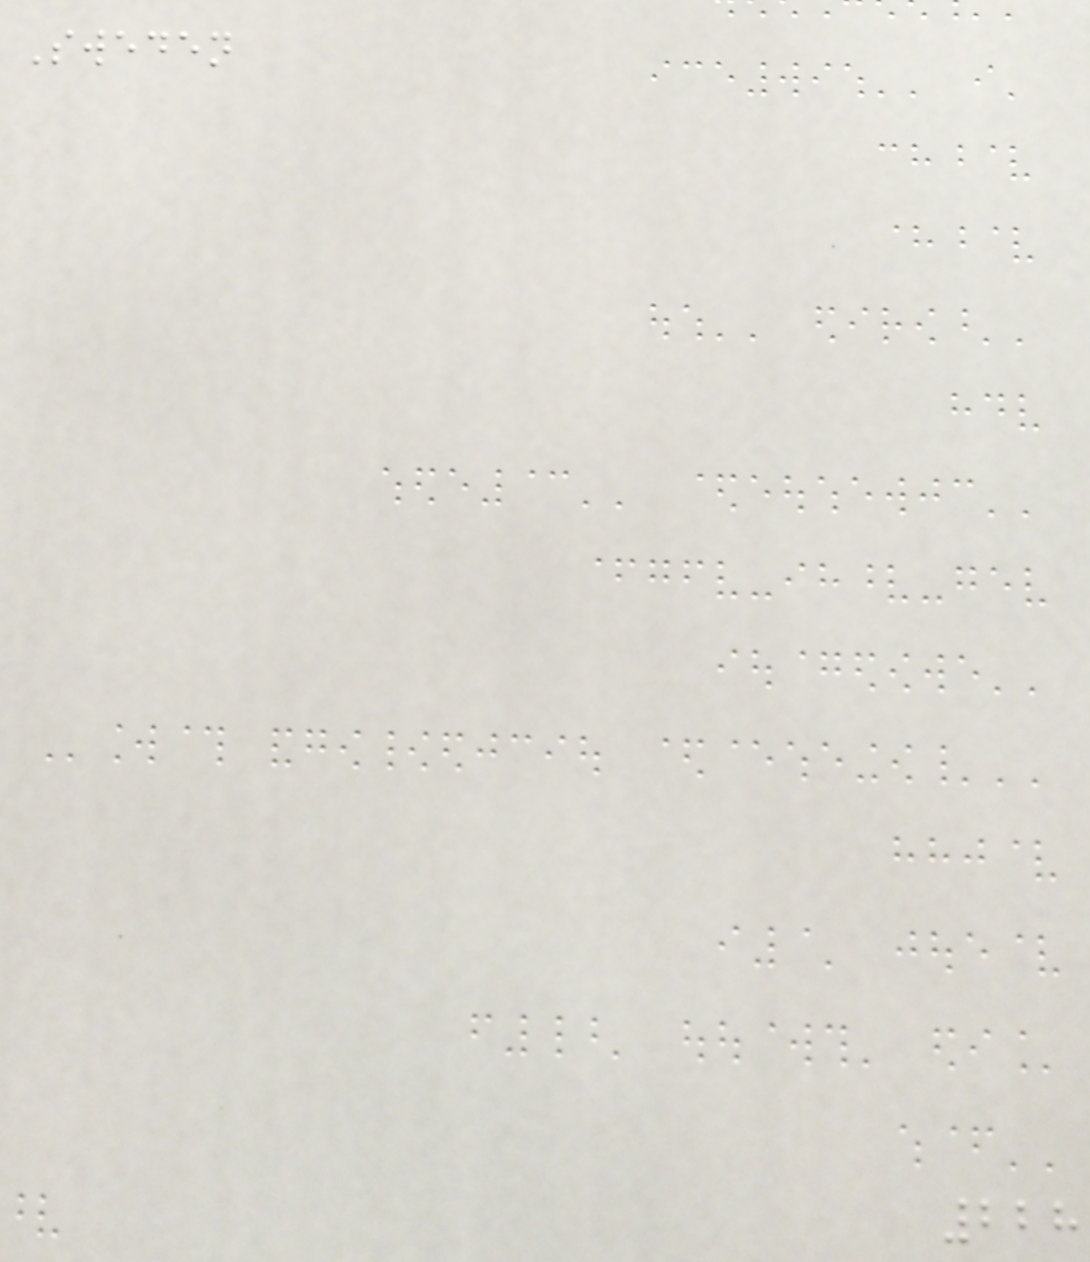Sweden
228
